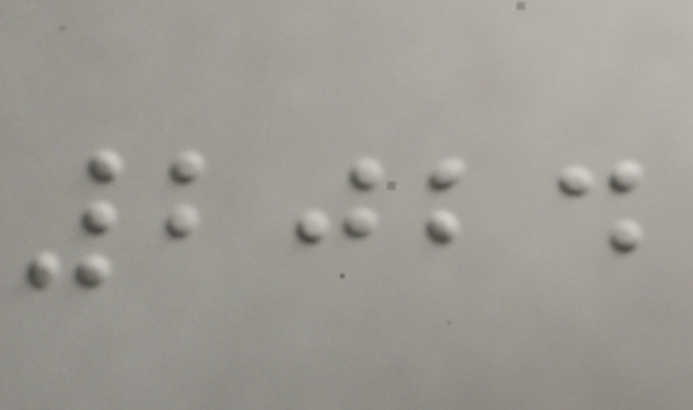2024
